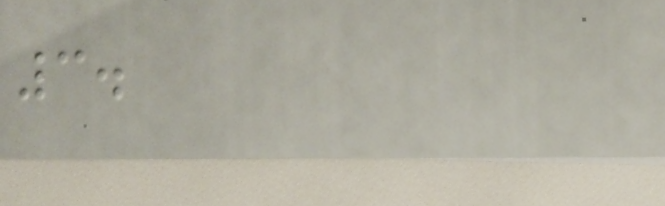3.
